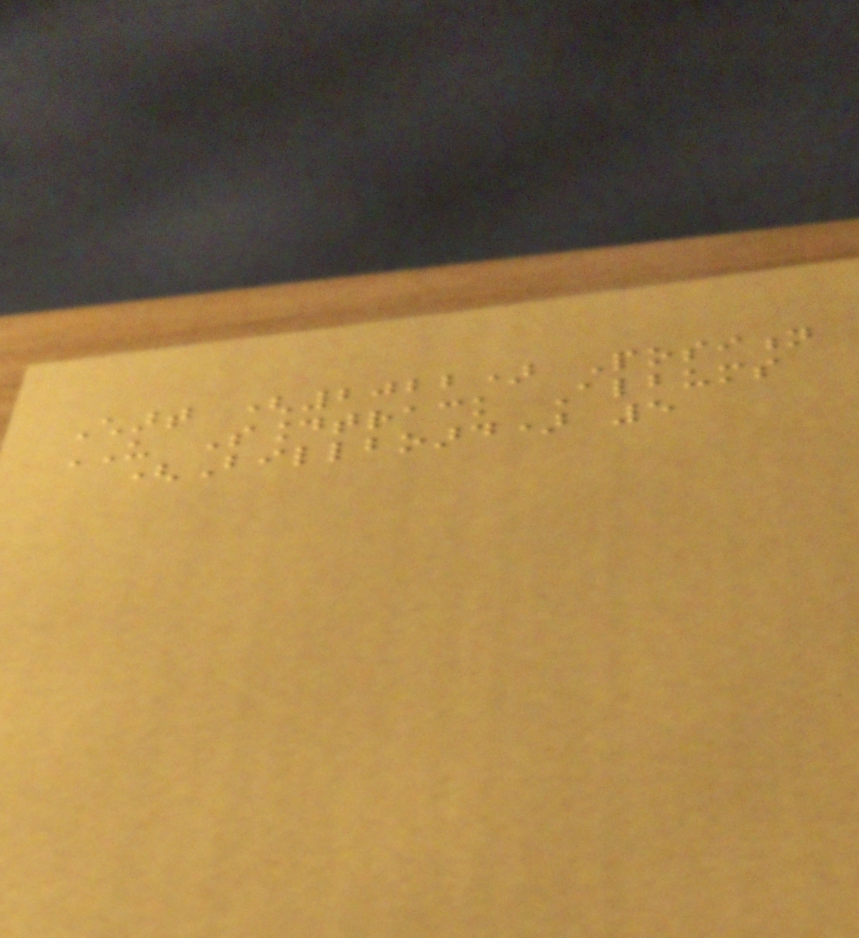Chart (2022) Position
US Soundtrack Albums
(Billboard) 5
